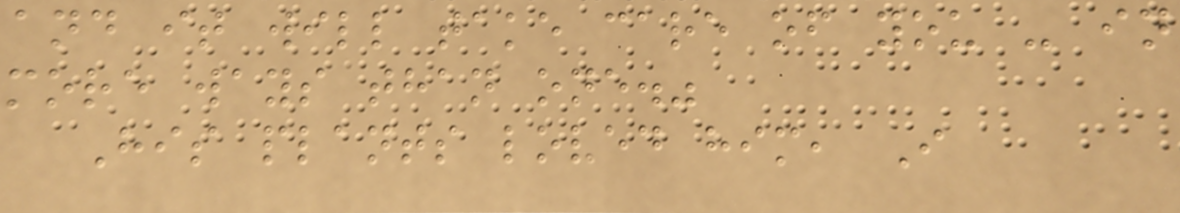and it will take care of you - in
more ways than one."
His plants loved him, I
